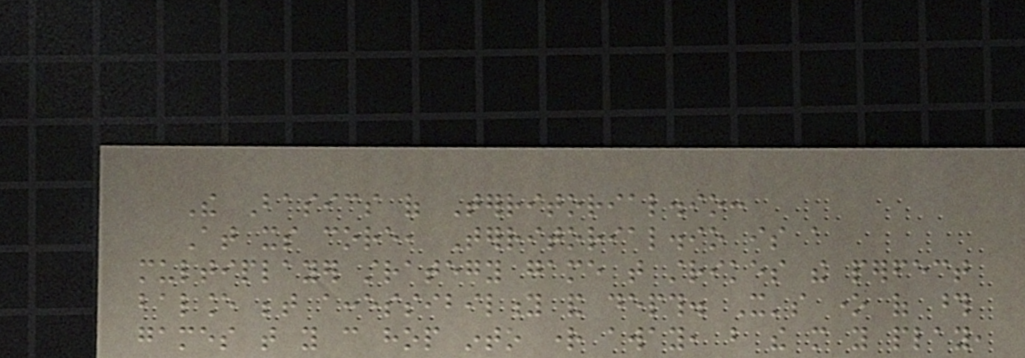The Basics of Territorial.io:
At its core, Territorial.io is a
multiplayer strategy game that strikes the perfect
balance between accessibility and depth. It's one of those
games that you can hop into right away, but the more you play,
